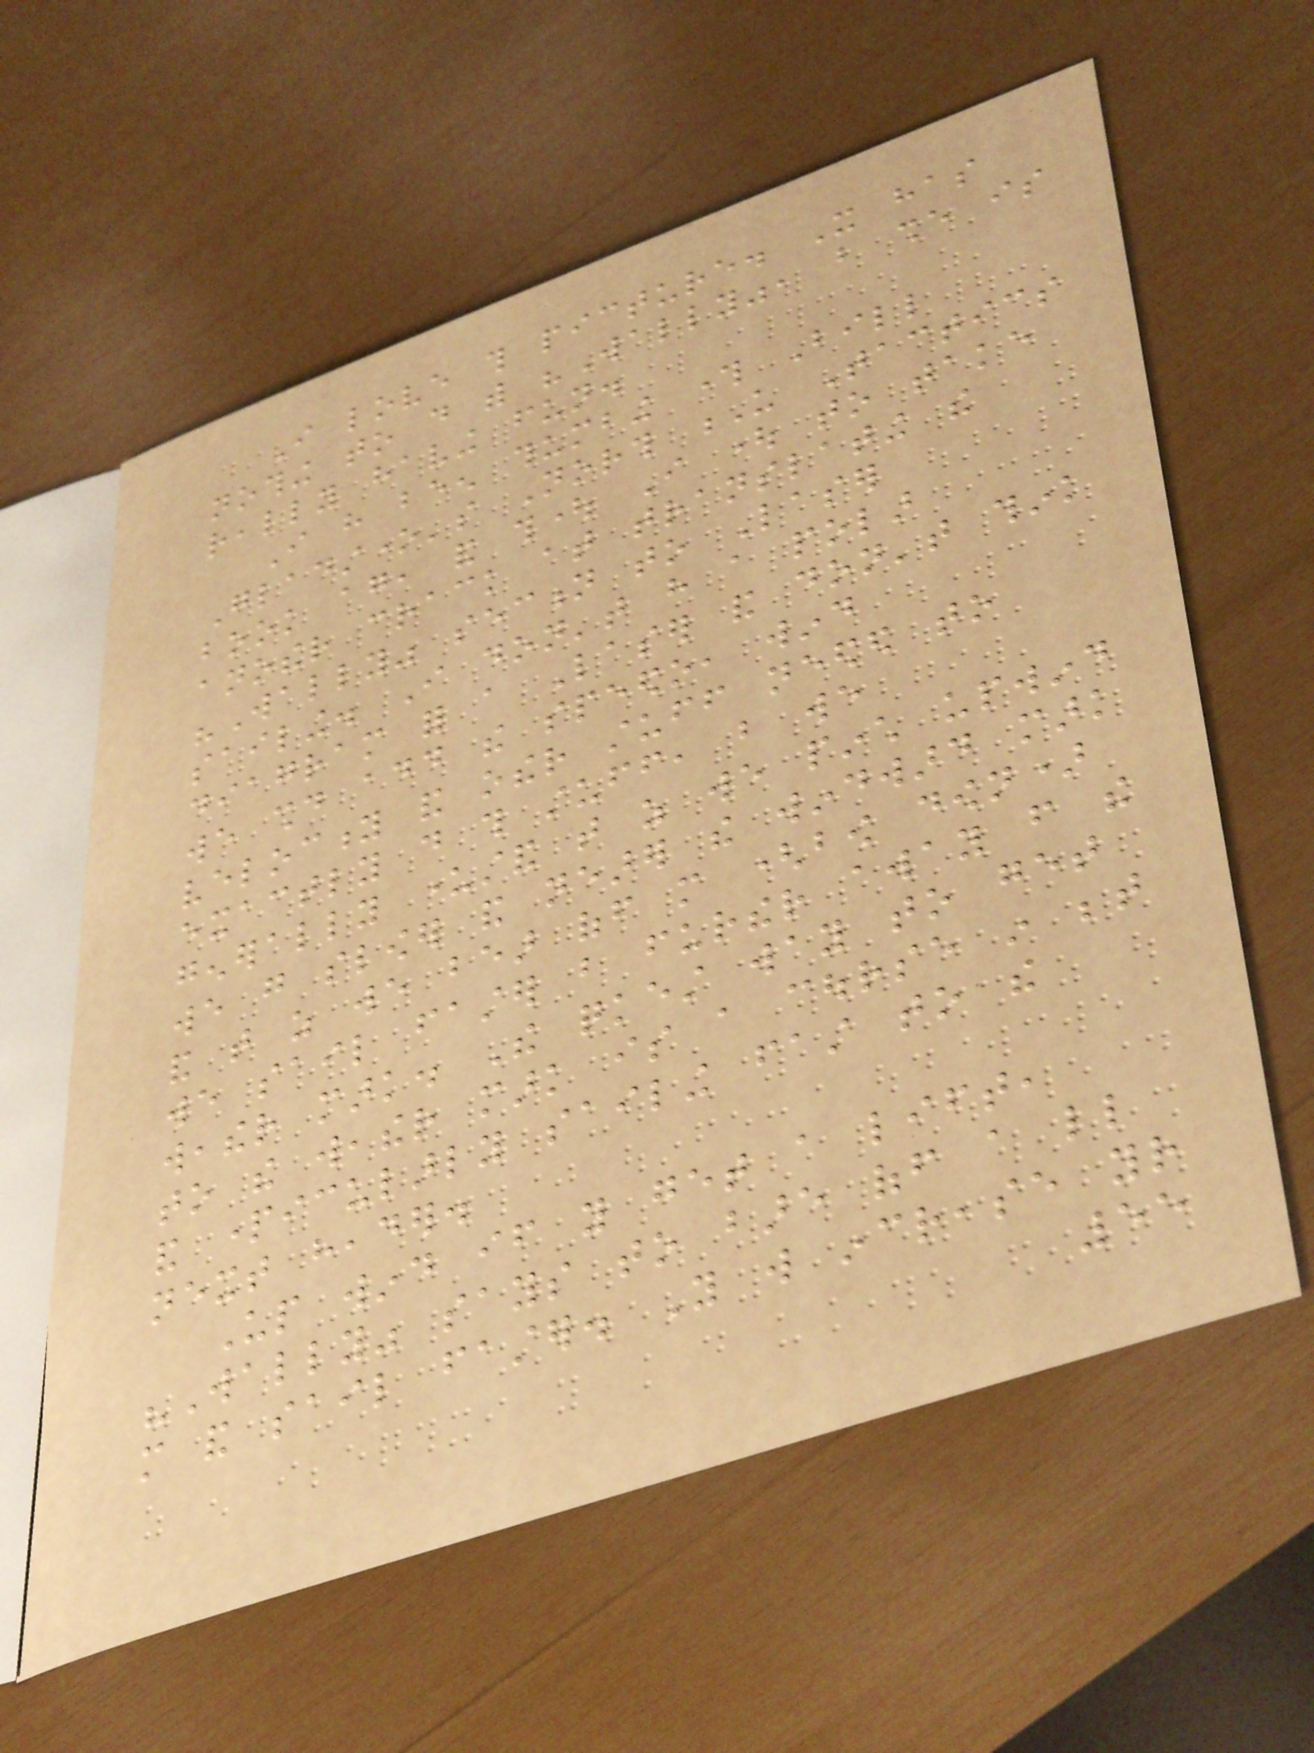I love this picture. It has
nothing to do with "Wally", but she is
really having fun.
I have been thumbing through Bill
Gladstone's North U Tactics
book again, and thought I ought to take
another crack at translating the
"Wally" section to Laser
sailing. I don't have a polar
diagram for a Laser and don't think
we should add the speedo, wind
velocity and other stuff needed to
exactly do this stuff, but we
generally understand that as we pinch upwind
we go slower and nearer the windward mark
and that as we bear off more (bow down)
we sail faster but further away from the
weather mark. The quickest way to get
to the weather mark is a course in between
and particularly sailing fast to the
next header.
Up wind if you get a lift,
"Wally" says to bare off a little
more and sail faster. You will increase your
55
